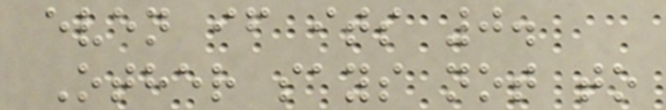even if its 0.
Other says not to
